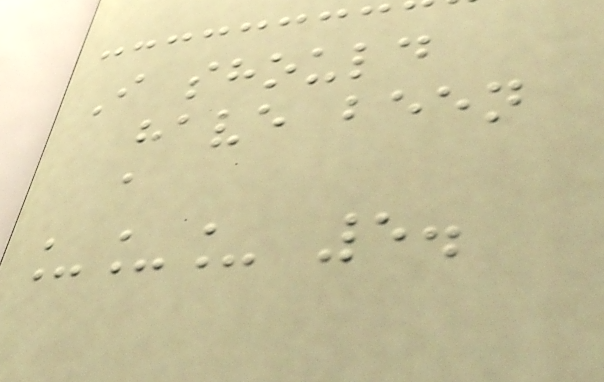I should
have been
a
___ 5.
